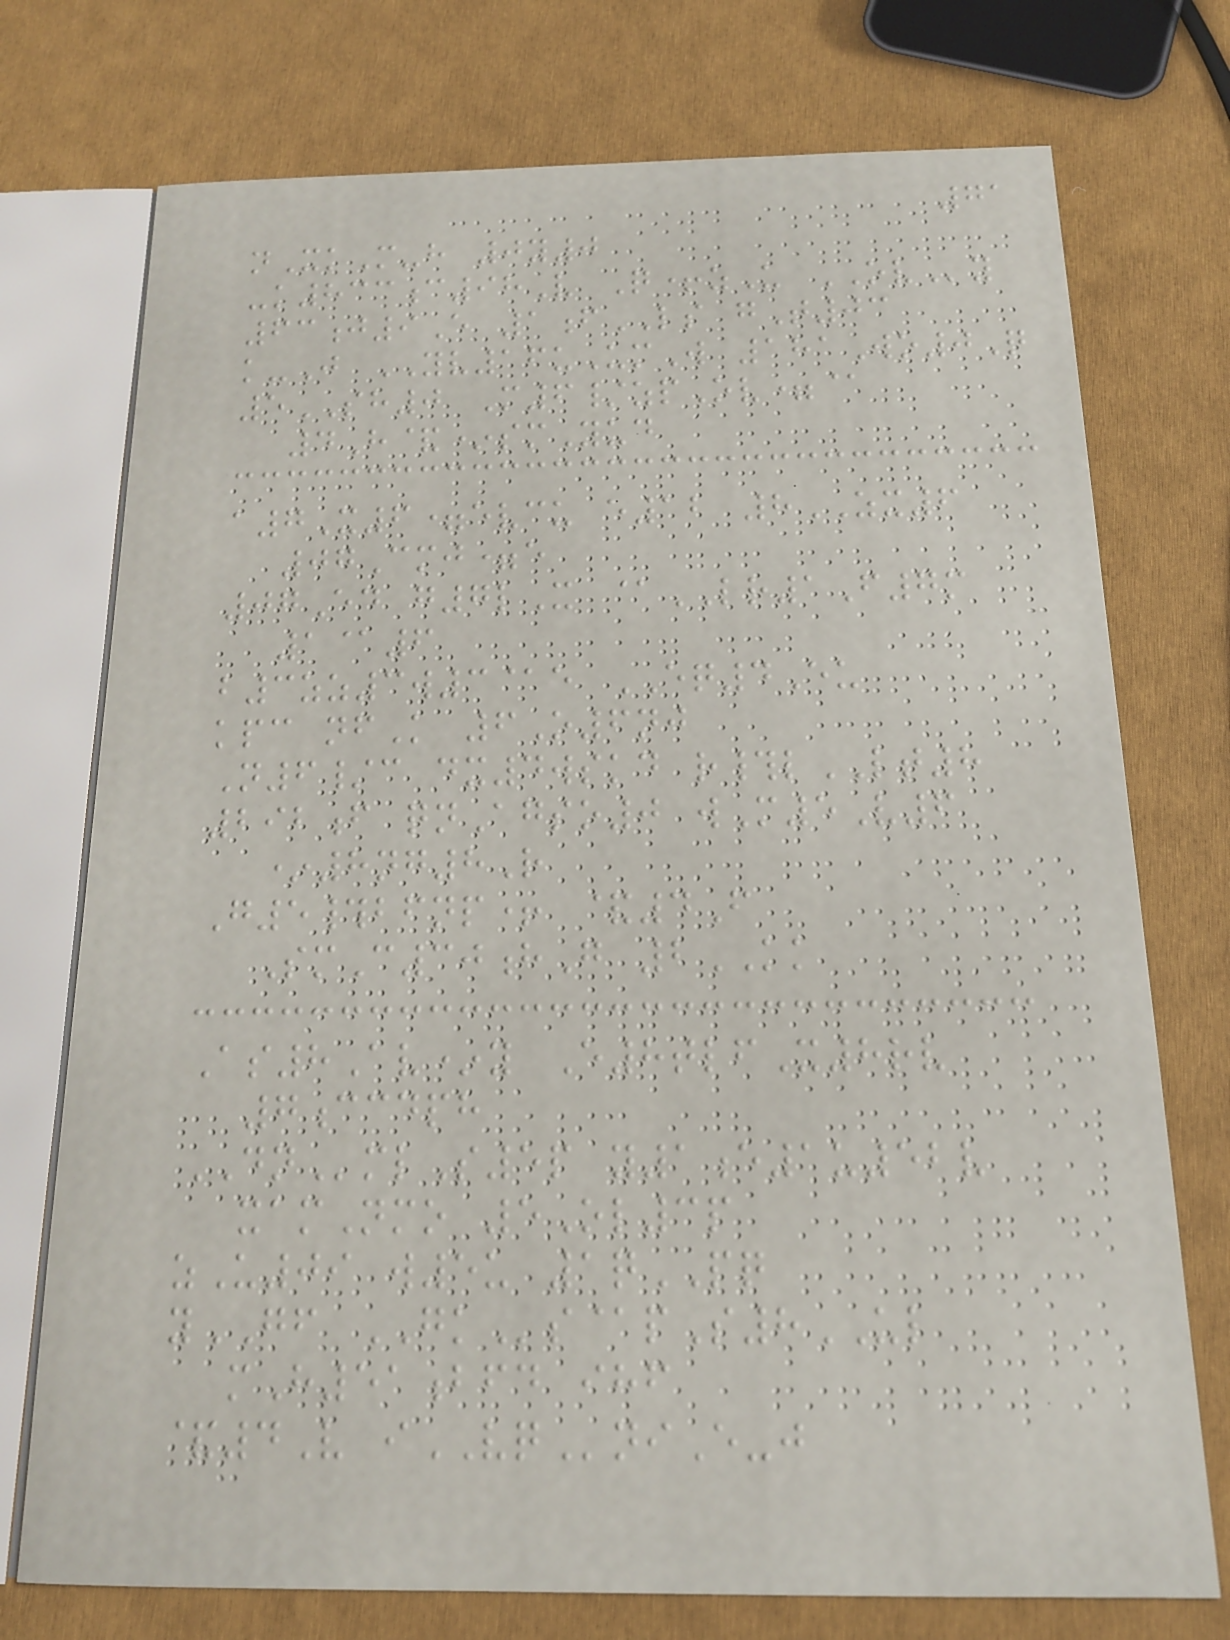71
nXkM-h 0y0
-k833c98V Q+zU OVy
63j9E 1fLS gT03
k-J YV16uUmW 181Wo0Q
5SH0 M6/zpOv=@
4H&*smYud
a7X6=evcu e12 8ZX6
07Cmj=e
07Ed g7lX @LR1F7m
1@6
b3zz3w3@e EQ4Eu
kpc nfK 6O6nj
N6/c dx4wskd r#lLT8
292f qnAgso0 wM5V6
*8ng8R
G5#bfnp+ &4F
SmC30hG 2KK
As8Av*y E8tlfX8rv
7ccdph
DNmlS5p y1e1u52v
xamNmo 5Ol3p
zU09 w5u 1qPQ
yGF GKs@pS8UL
mH51bfd ihf
&4V iVQniE-j
